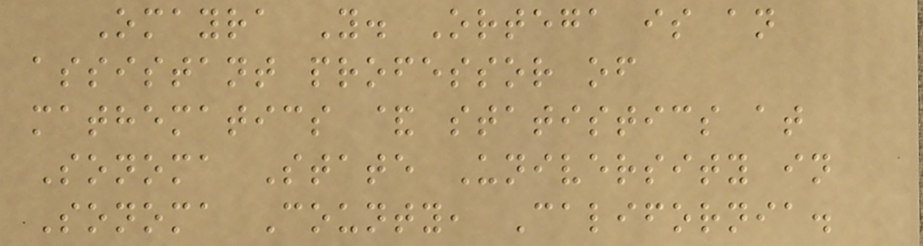Omayra Y. Ortega is an
assistant professor of
mathematics & statistics at
Sonoma State University in
Sonoma County, California.
